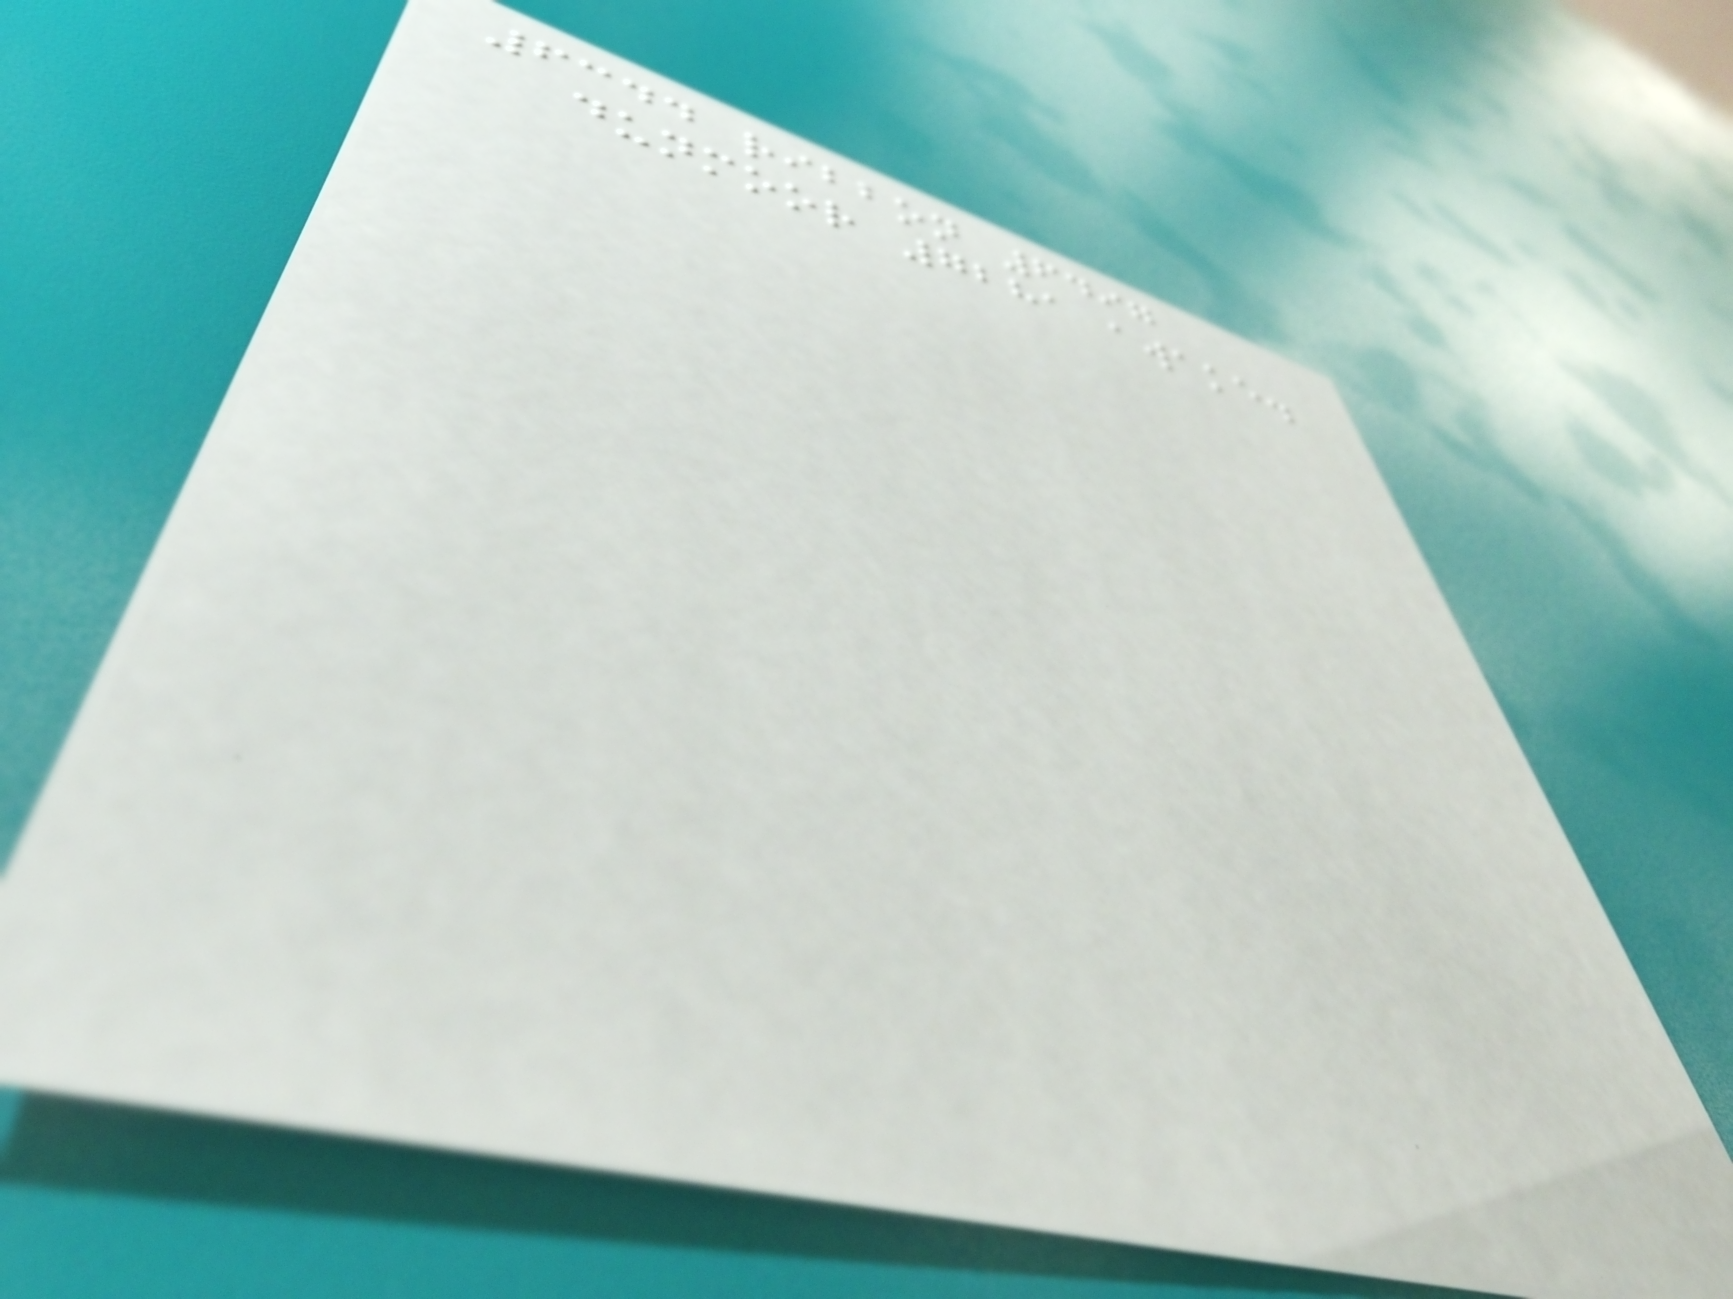6344 ribbon 6497
dunmoor 7281 awake.
